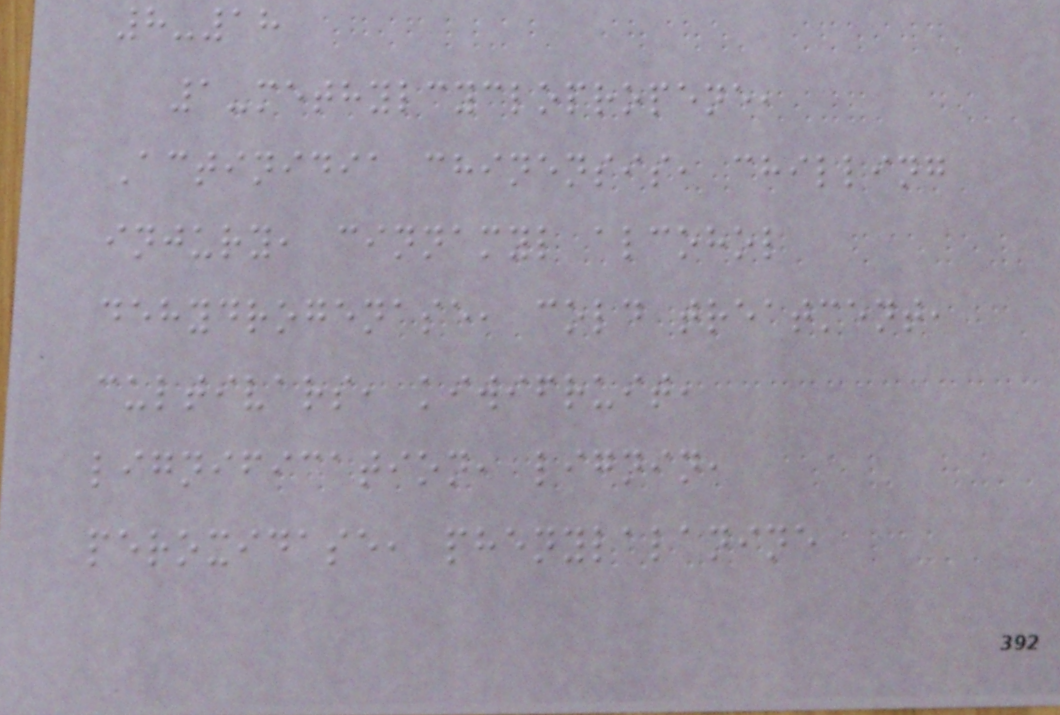8-18
1-methylcyclopropene,
Actinidia chinensis, chilling
injury, cinnamyl alcohol
dehydrogenase, cold treatment,
cultivars, kiwifruit,
lignification, lignin,
peroxidase, phenylalanine
